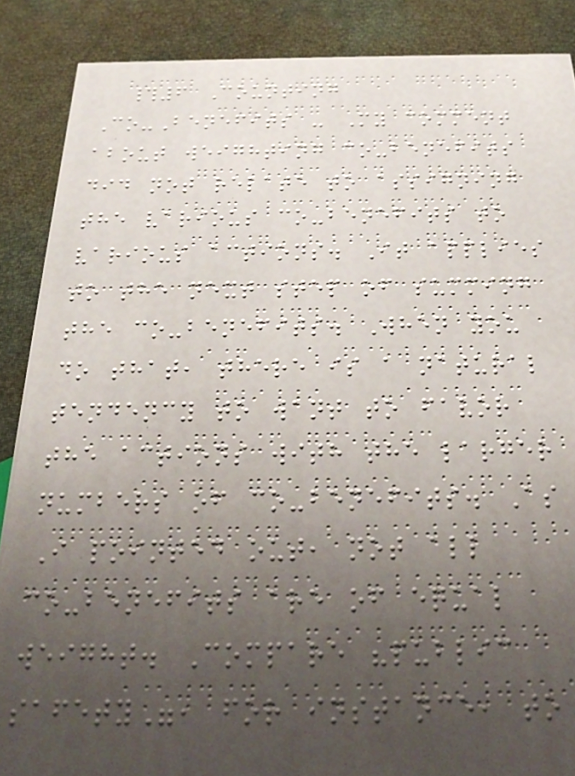#6 Counting
Co-Benefits - My comment
about weighting co-benefits
did not relate to assigning
the various co-benefits to
various actions. It applies
to the next step of summing
the co-benefits. When you
do that, there is a natural
tendency to want to favor
the actions with the larger
numbers of co-benefits. As
I pointed out, not all
co-benefits are of equal
weight. Compare "public
safety", for instance, to
